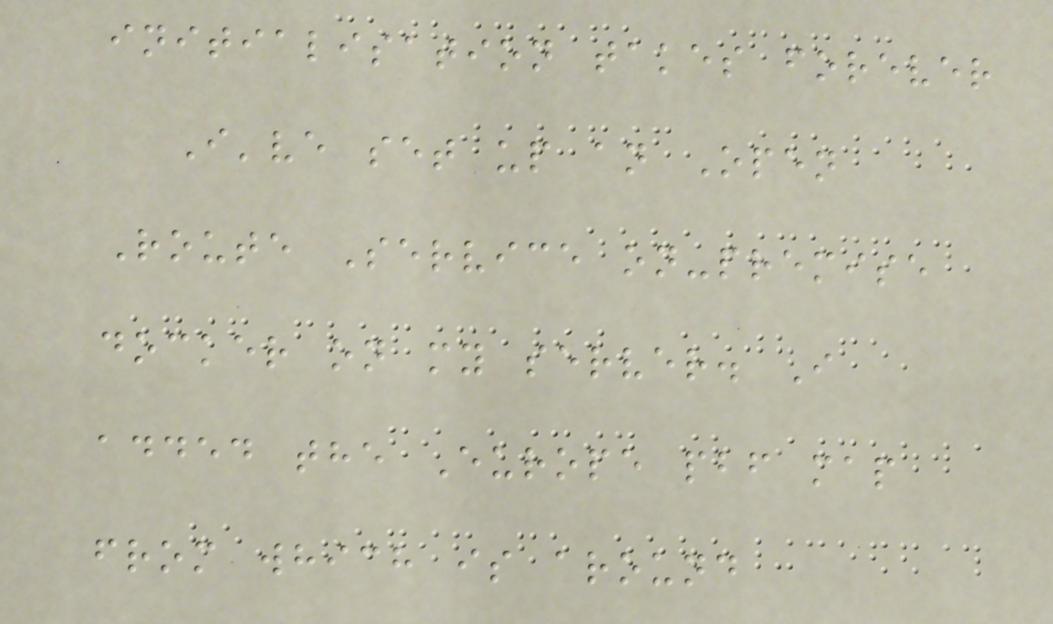initialisation takes forever
I've set up an Open
Route Service on-premise
docker on my server. I
added the Europe pbf map
from which is around
